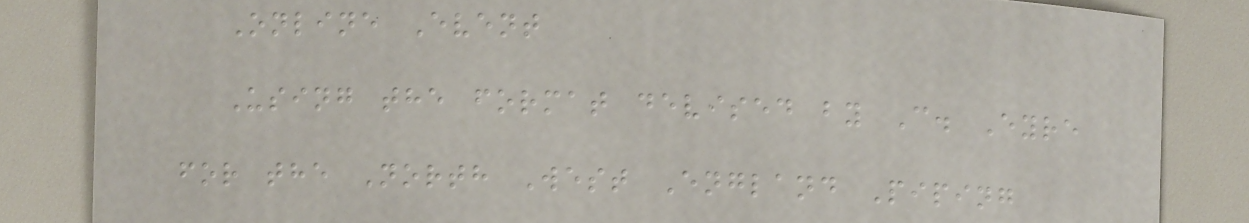Online Event
Using the format devised by C. Eyre
for the North West England Piping
